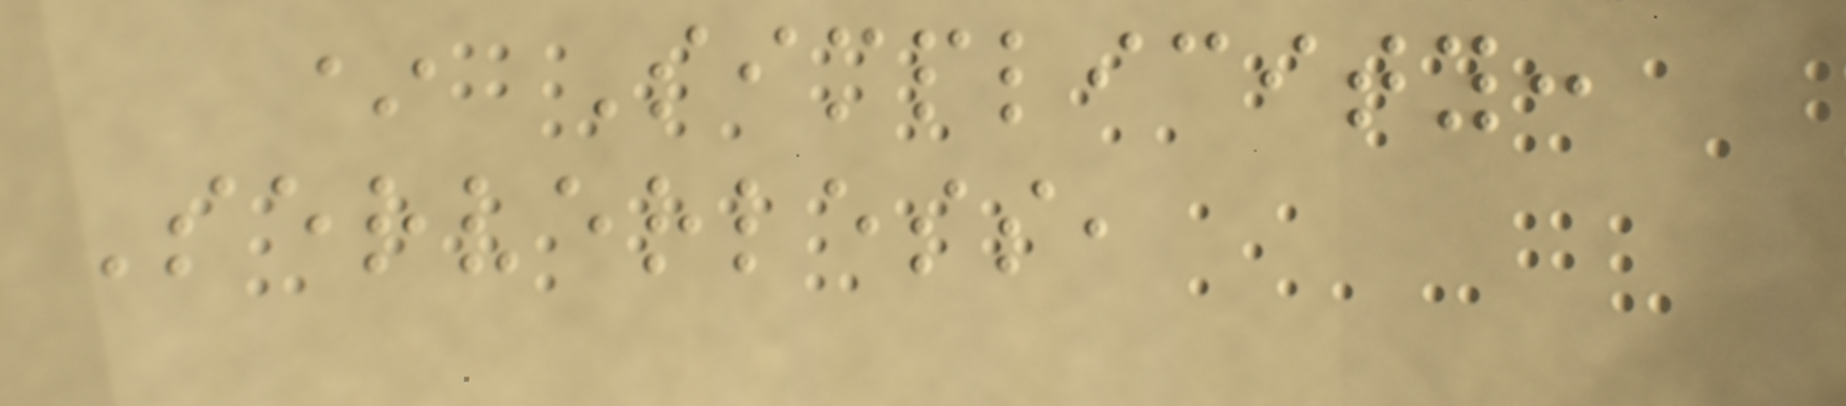* Simplicity:
Serverless,
